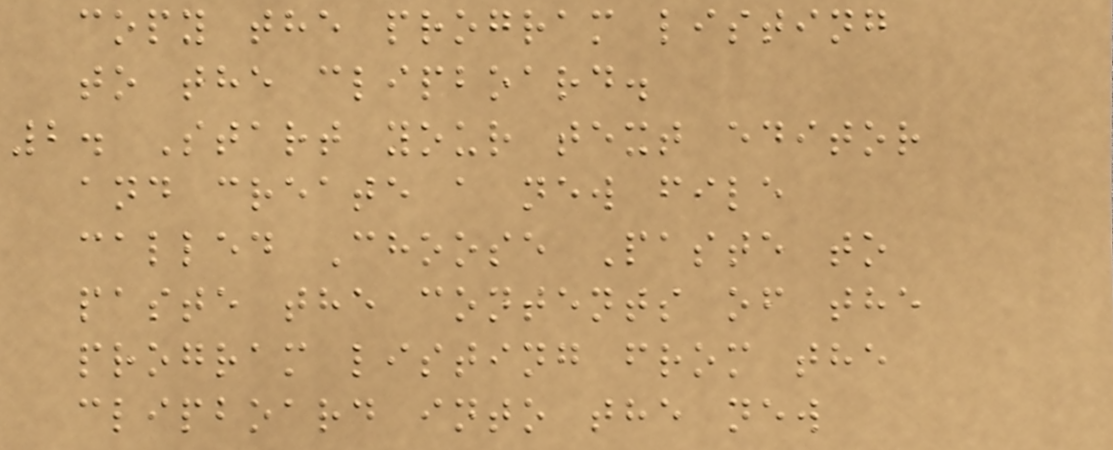copy the program listing
to the clipboard.
2. Start your text editor
and create a new file
called Choose Paste to
paste the contents of the
program listing from the
clipboard into the new
